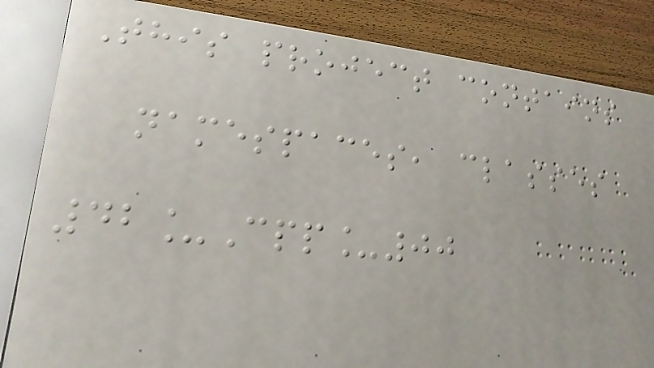This project contains
namespaces, classes
42_Cpp_00
